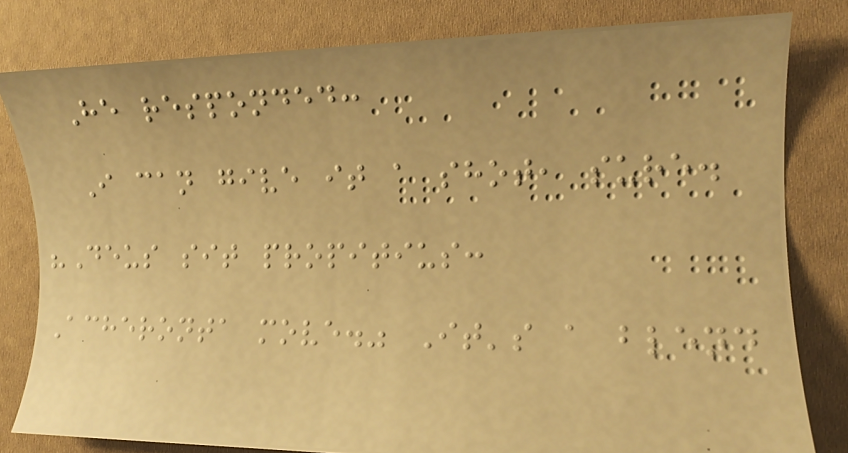He responded:
I can give it a shot, sure.
"Deus sit propitius:
Acheronta move." It's a blend
